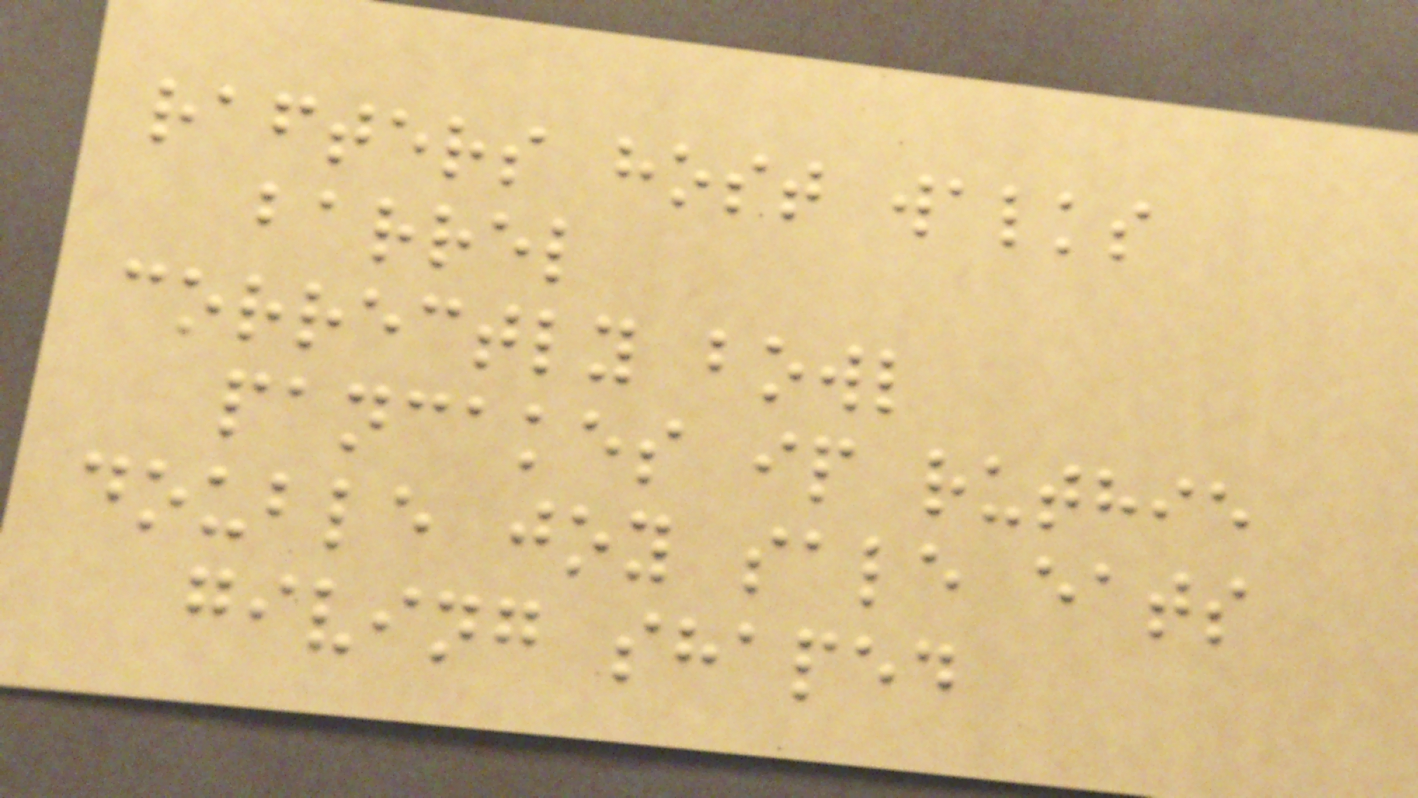rafters host walks
barrel
correctly bowl
pancakes ip ruthie
double joy sale eats
giving shaped
